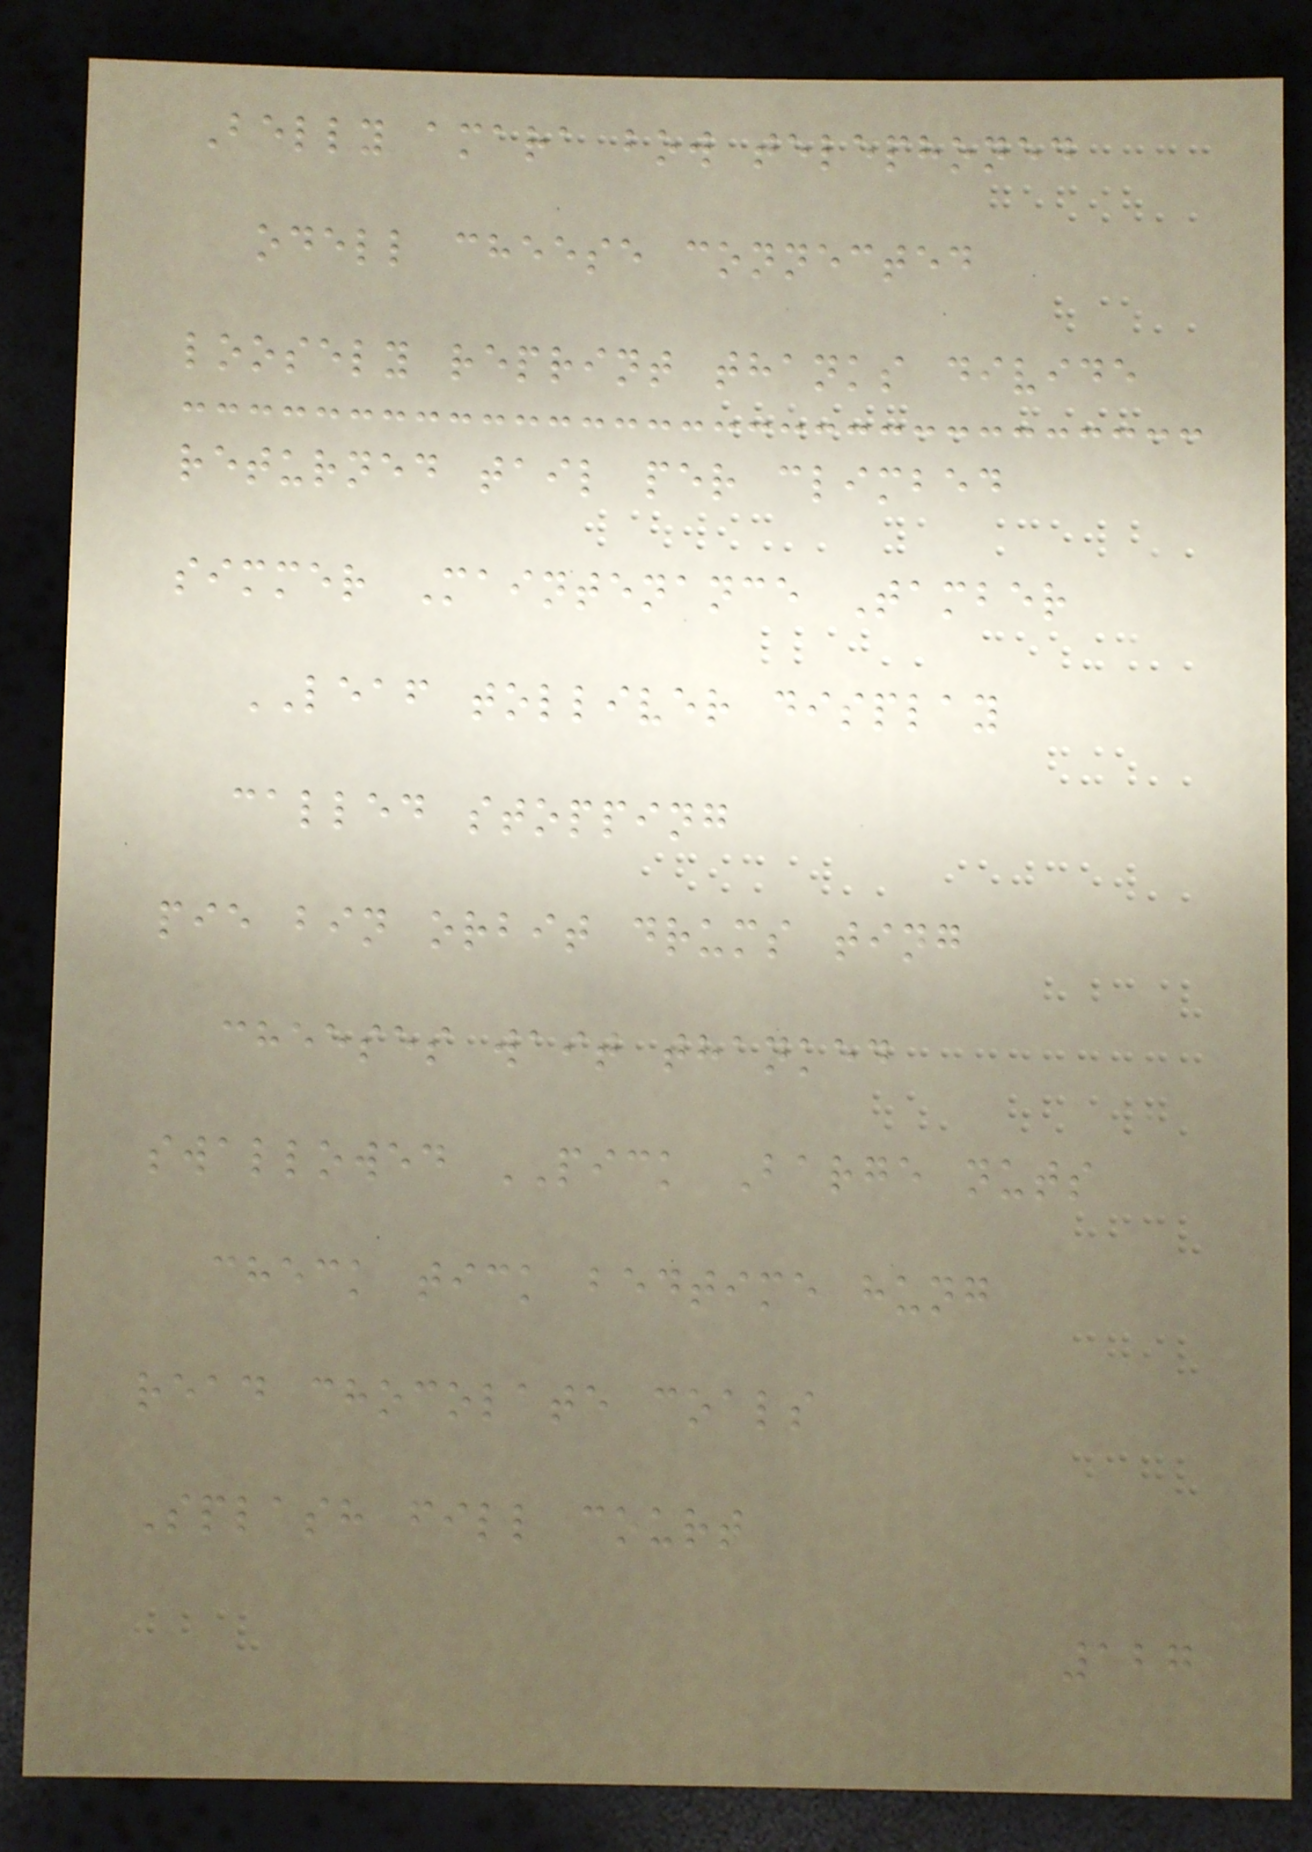Belly amara bow telephoned
odell cheese connected
loosely reprint thanks divide
returned tail per climbed
simmer Maintenance Tamber
LEAF tolliver display
called stopping
pie bin orbit drums ting
cheeses wait thanked
swallowed PICK Barge nuts
check tick bedtime hung
read chocolate coals
Splash fill court
127
